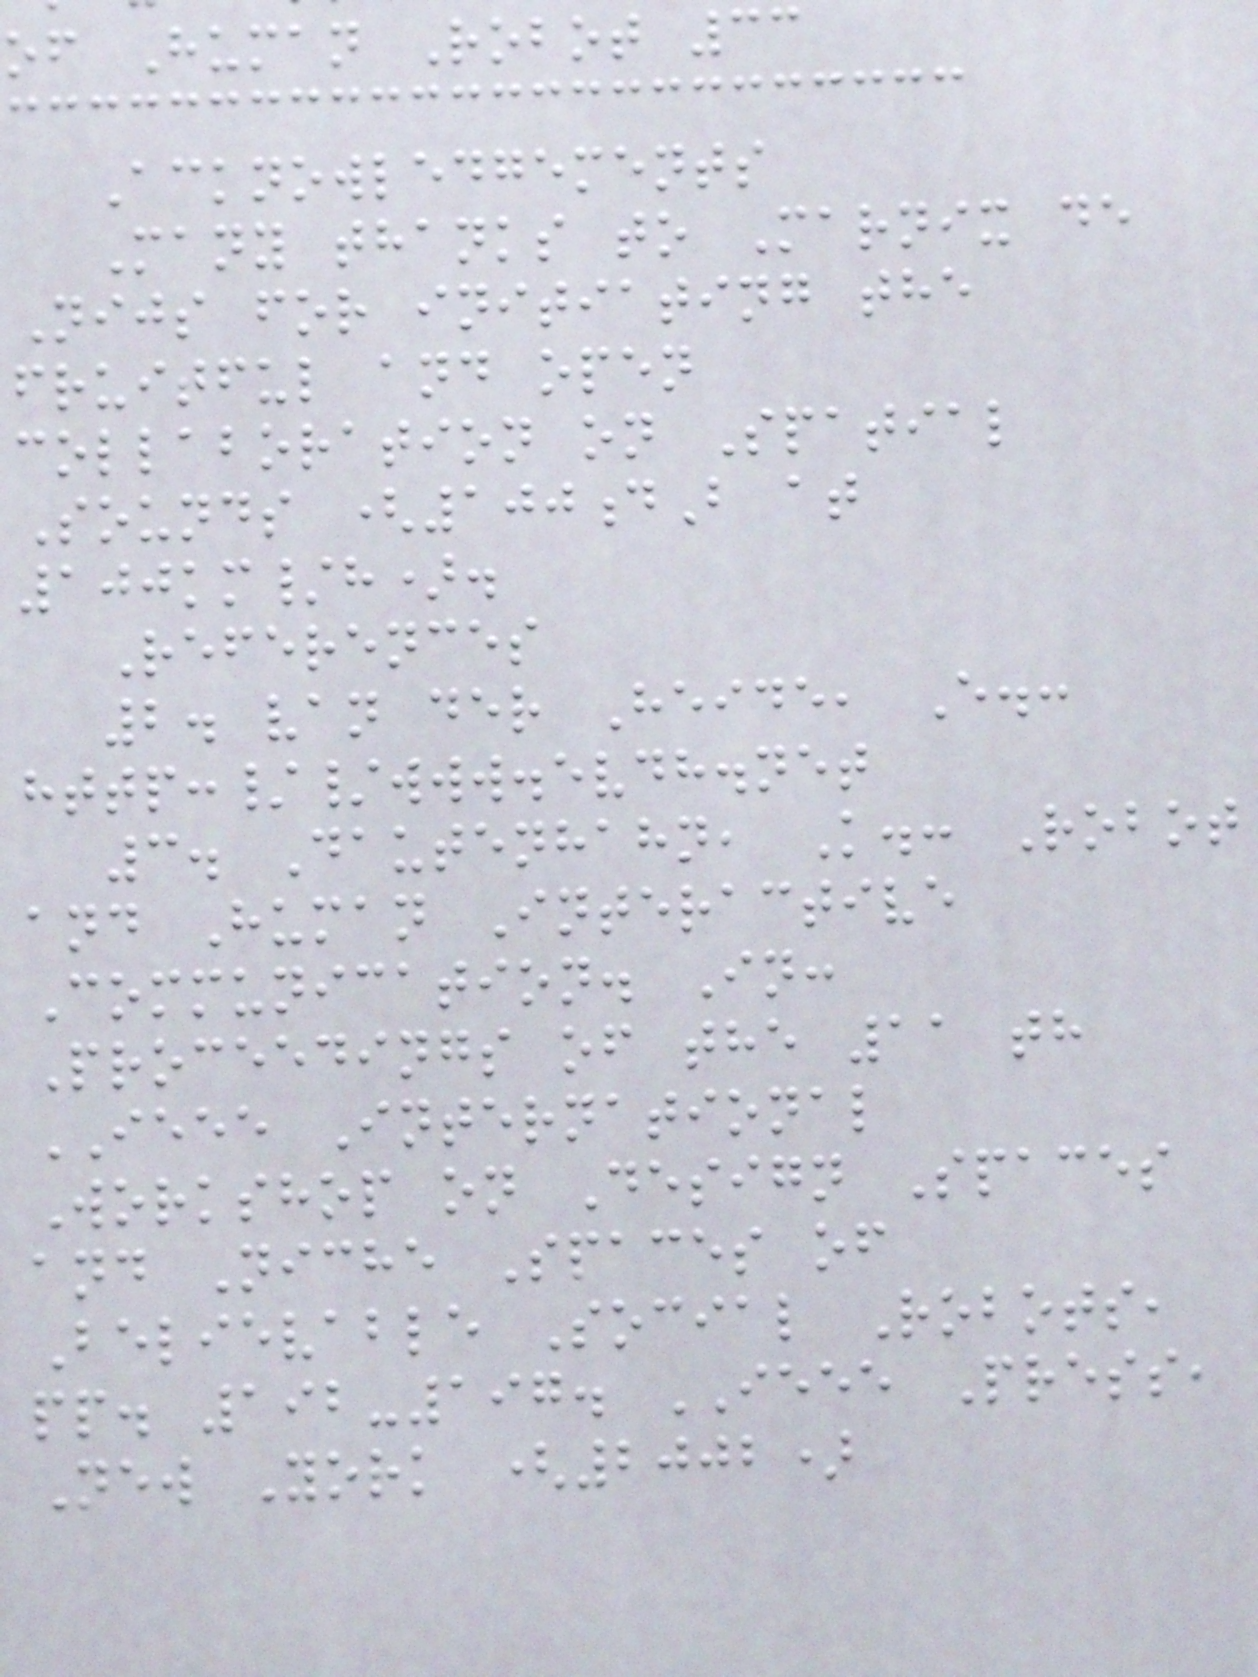of Human Robot 33
Acknowledgements
Many thanks to Marnix de
Nijs for initiating the
fruitful and open
collaboration on Spatial
Sounds (100dB at
100km/h).
References
2. van der Heide, E.:
http://www.evdh.net
3. Dautenhahn, K.: Robot
and Human Interactive
Communication. In:
Proceedings of the 11 th
IEEE International
Workshop on Design Spaces
and Niche Spaces of
Believable Social Robots,
pp. 192-197. IEEE Press,
New York (2002)
